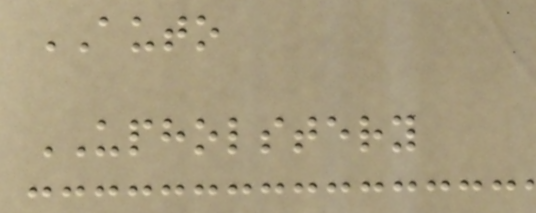AUTO
UPHOLSTERY
